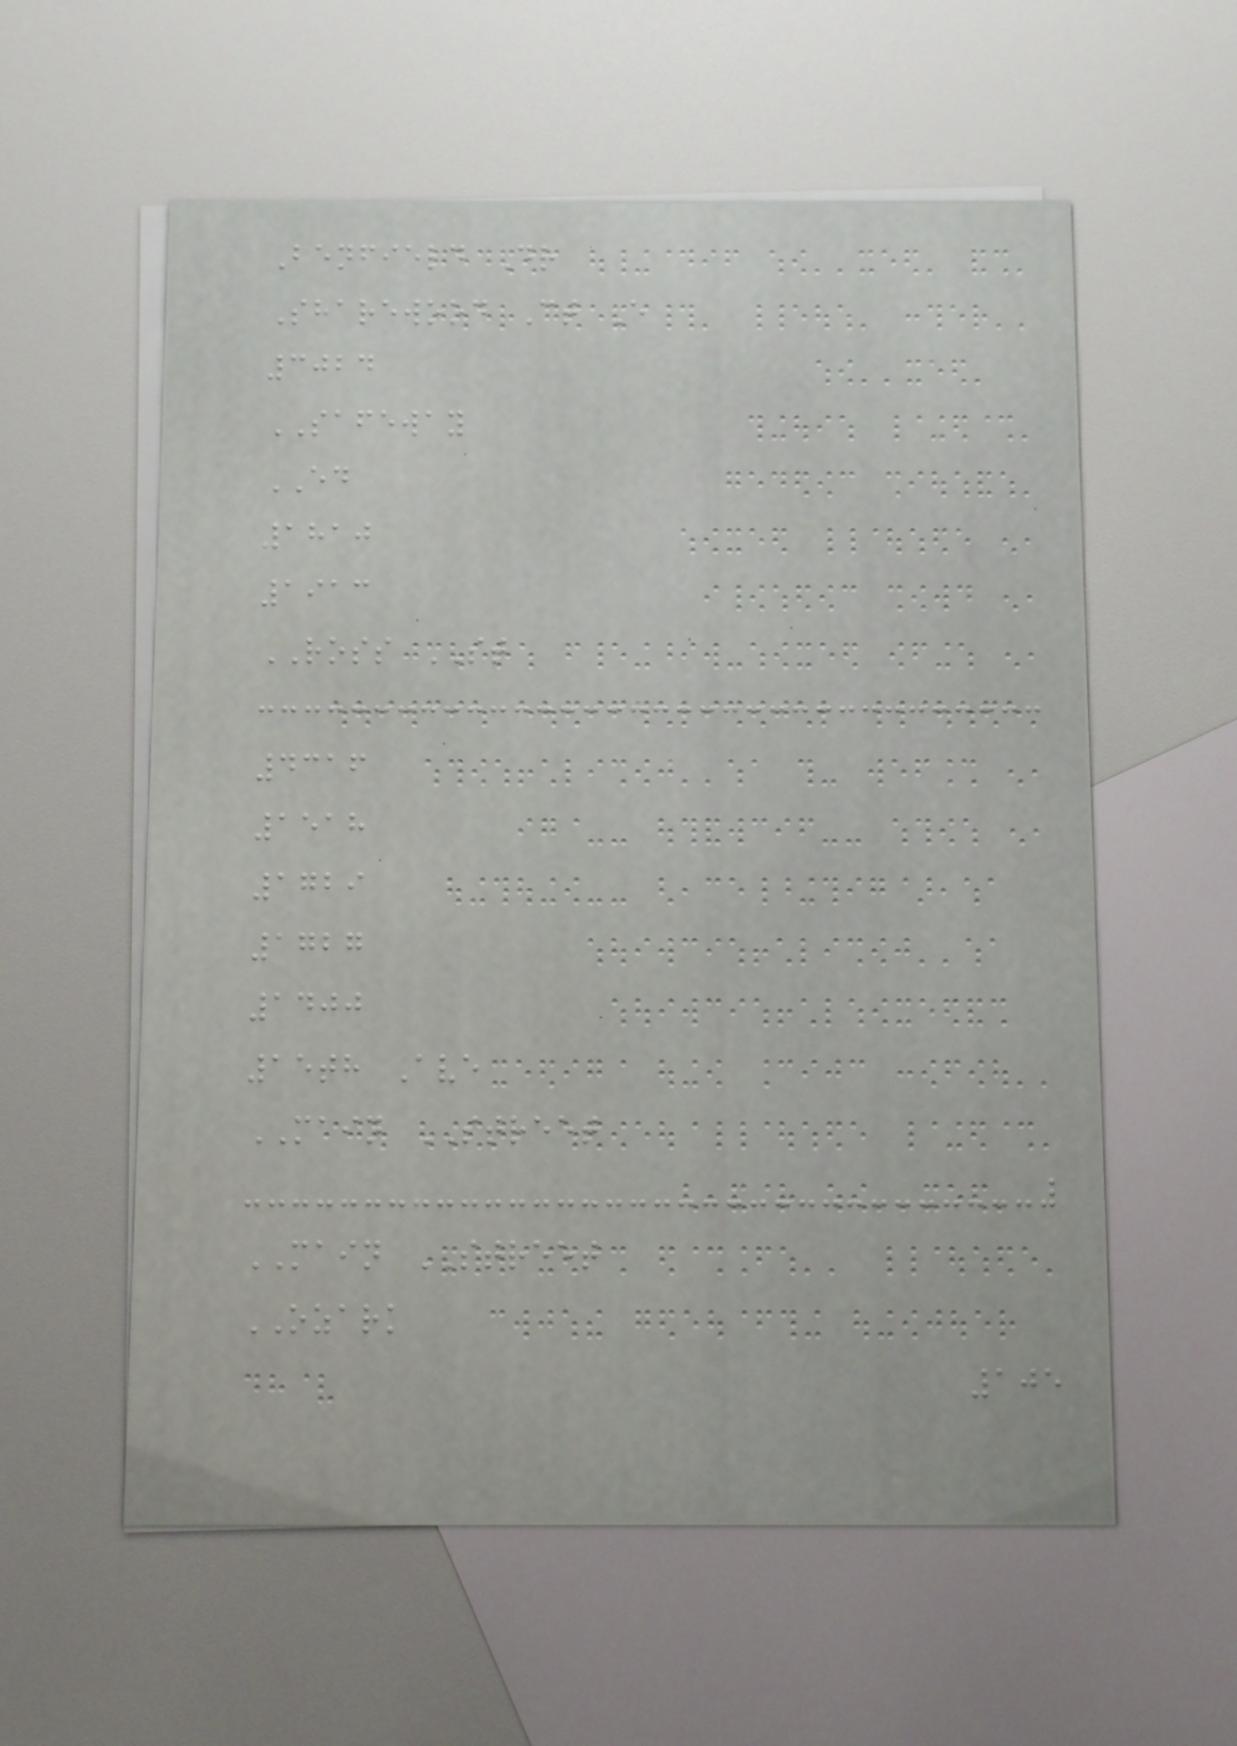Benfield Dr
Sharewood Ct E
3024
SAFEWAY
ED
1810
1913
ROSS ST
4316
1518
1729
1727
1400
15th Ave
MAIN STREET
MAIN STREET
OZARK
105
